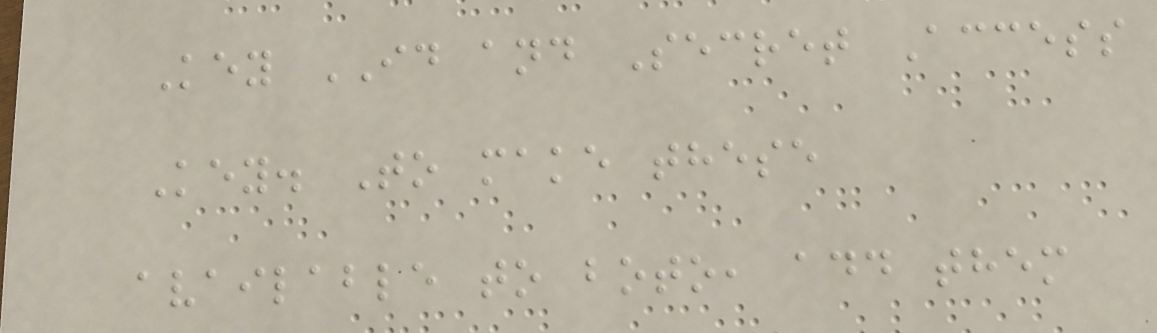Key ID and Secret Access
Key. To make these
available to boto, add them
